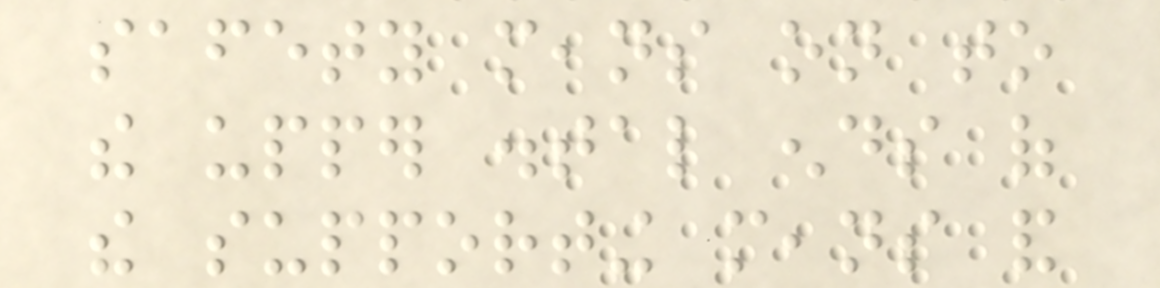safety means on to
the upper distal ends of
the supporting means and
